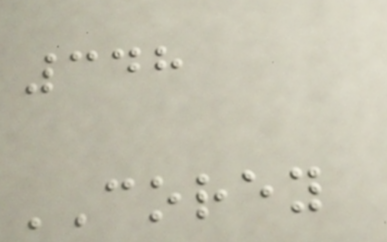348
COREY
